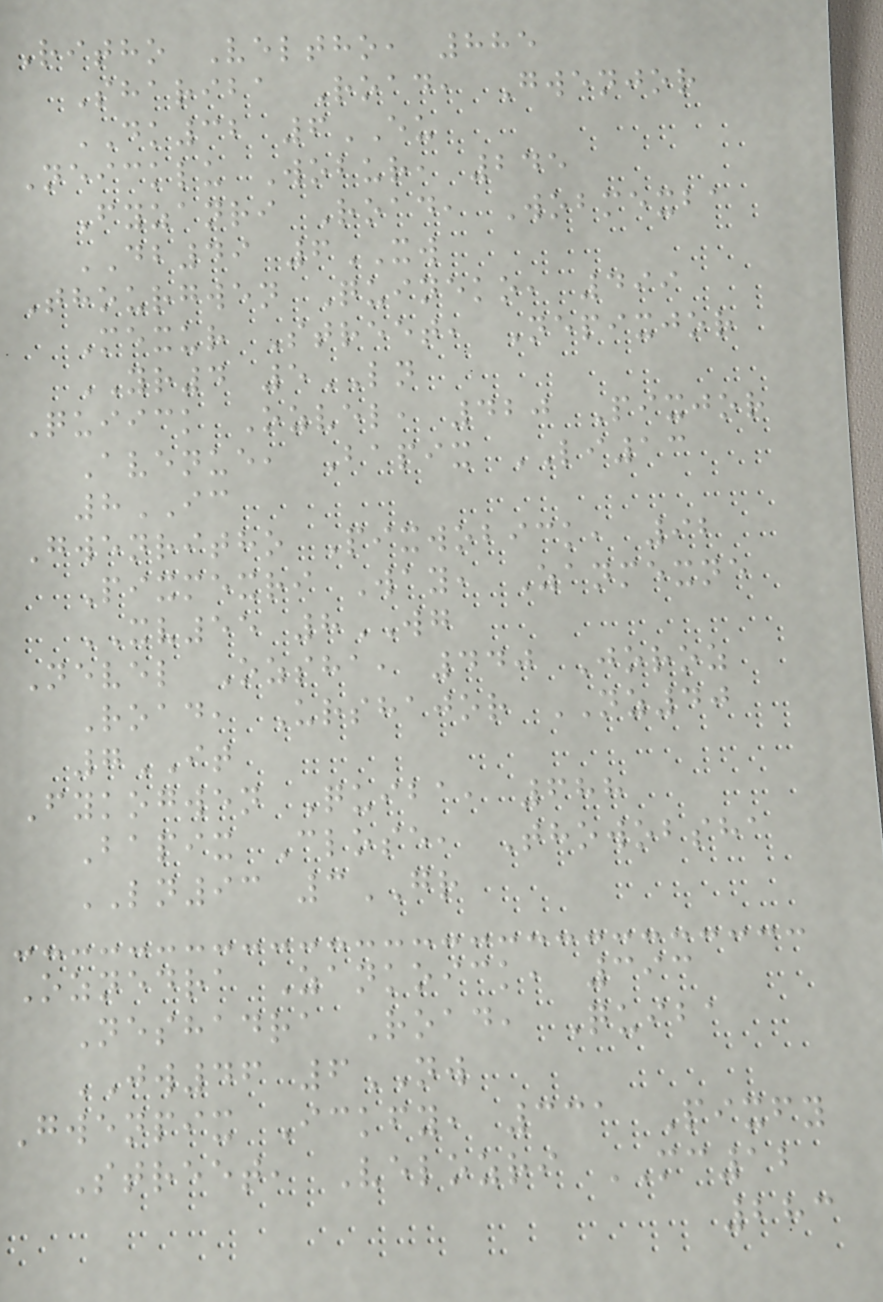Ritho Veltho, 885
Shariba Road, Gwenjor
DK32 6EU
Neicklu Wobur, 245
Fyzanri Road, Wobmexba
DB49 6XW
Thourgwen Quineko, 499
Mexur Street, Nepixjor
YR4 5LN
Quiick Ozvel, 420 Pixjor
Avenue, Bapix LI13
8IC
Gwenritho Pixwobick, 92
Pixmexri Way, Zanmexne
XV55 8WG
Nevel Ozsha, 440 Joroz
Road, Urshajor NZ40
7IT
Fykogwen Quiba, 688
Bapix Close, Thowobsha
LN93 3GR
Oznedra Zankoick, 393
Neshadra Road, Quiba
JW46 6NW
Gwenpix Ickfy, 331 Pixfy
Street, Velozri MC12
283
